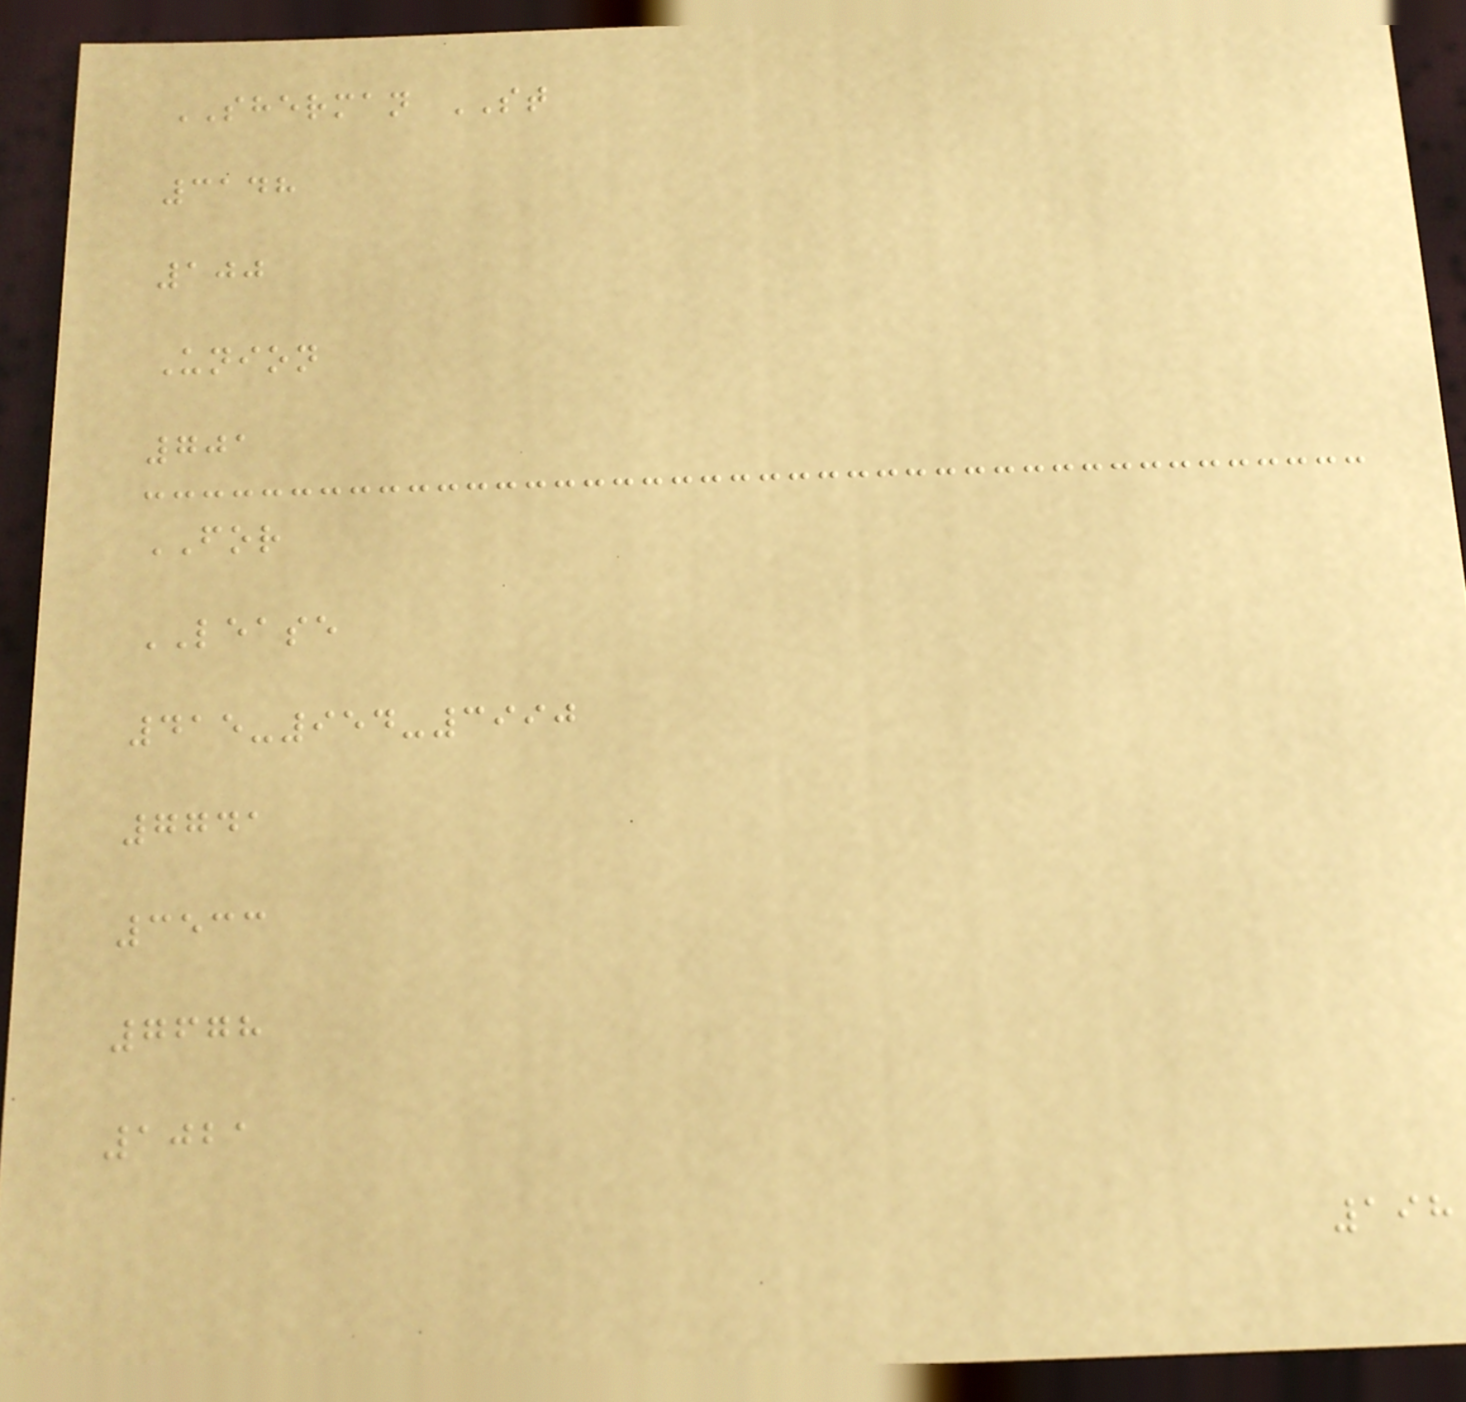SHERMAN ST
3148
100
Union
701
FOR
LEASE
415-954-3990
7741
3533
7678
1021
198
